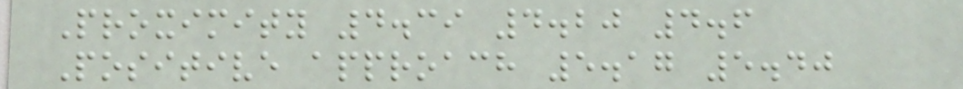Proximity 4.39 4.20 4.6
Positive approach 5.17 5.40
